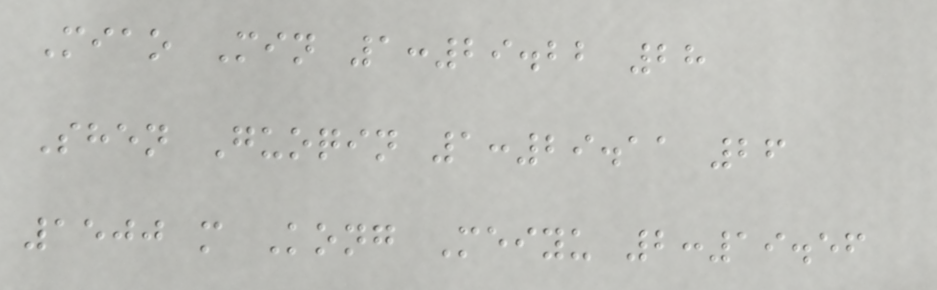Miao Min 1:29.22 28
Shen Guoqin 1:29.11 26
1500 m Kong Meiyu 2:19.56
